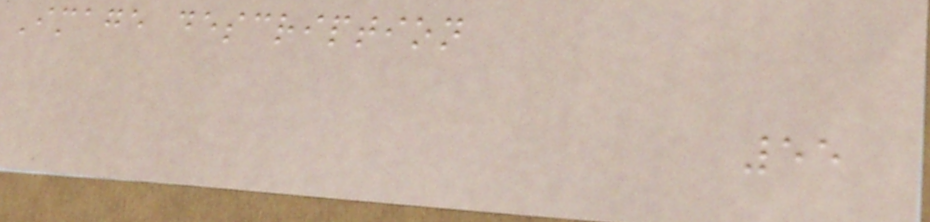Image description
55
